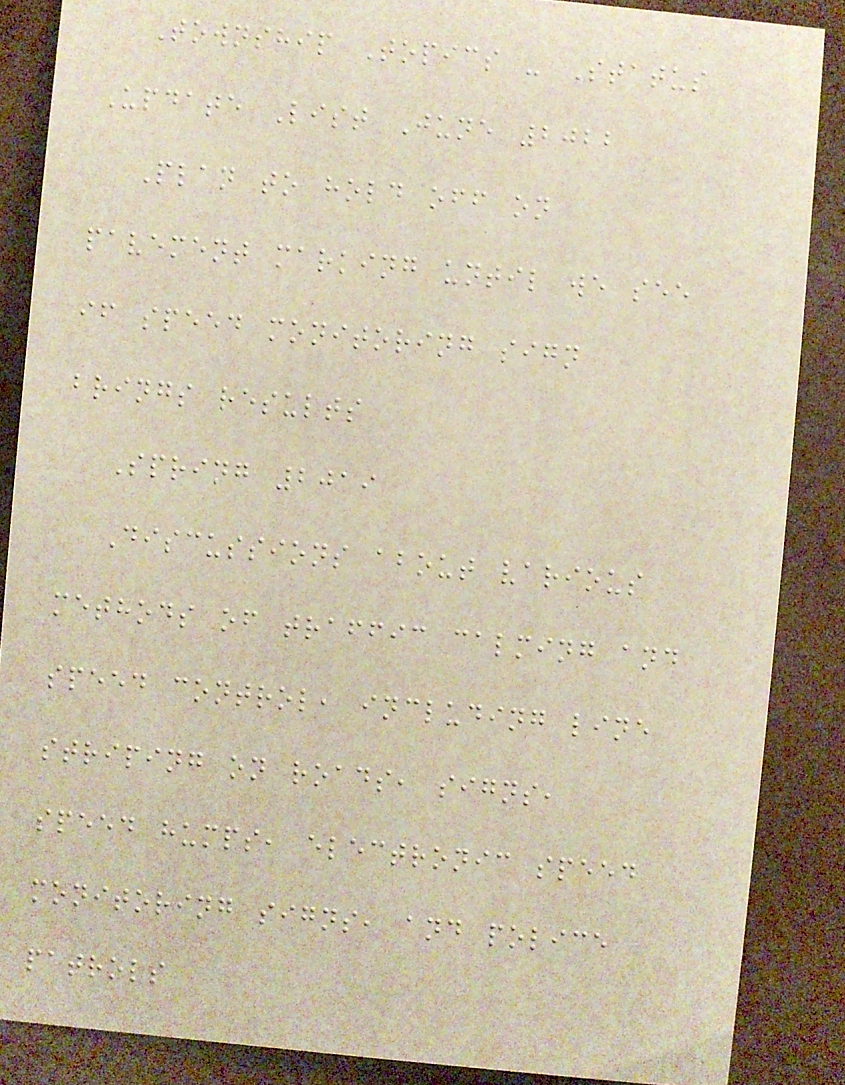Township Topics - Status
Update List June 2022
Plan to hold off on
pavement marking until we see
if speed monitoring sign
brings results
Spring 2019
Discussions about various
methods of traffic calming and
speed control, including line
striping on roads, signs,
speed humps, electronic speed
monitoring signs, and police
patrols
